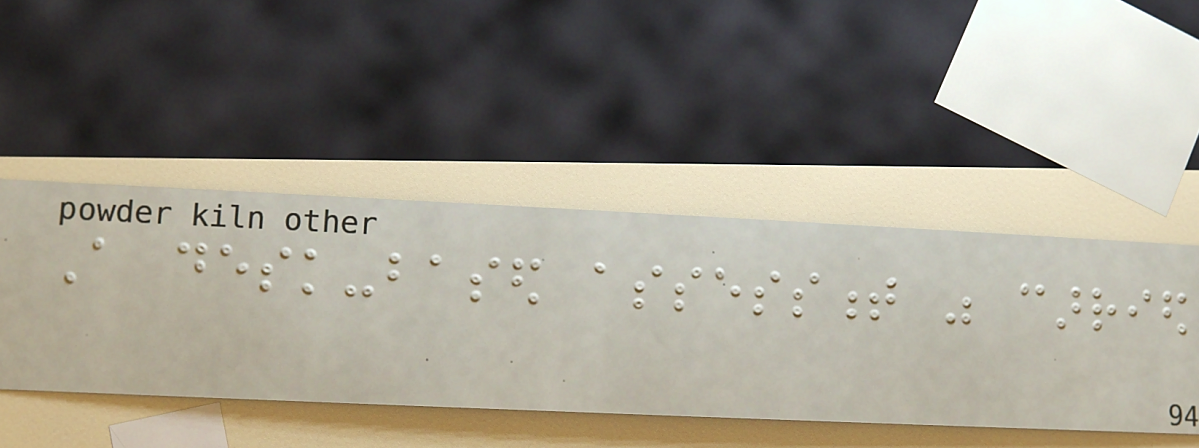A desk-based assessment was carried
